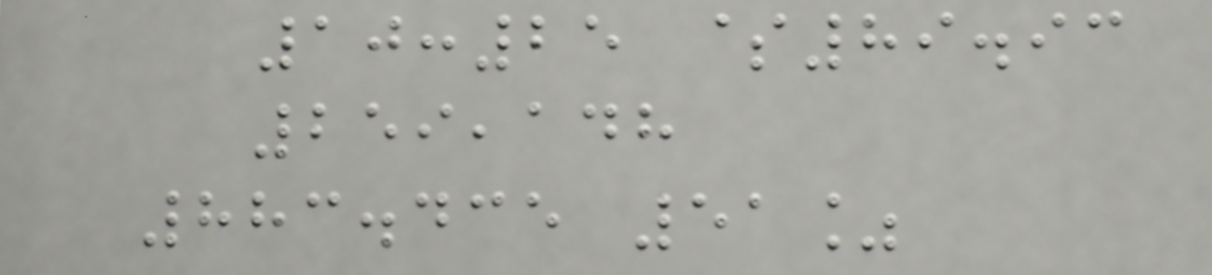10:25 $89.93
259,148
883.435 51%
